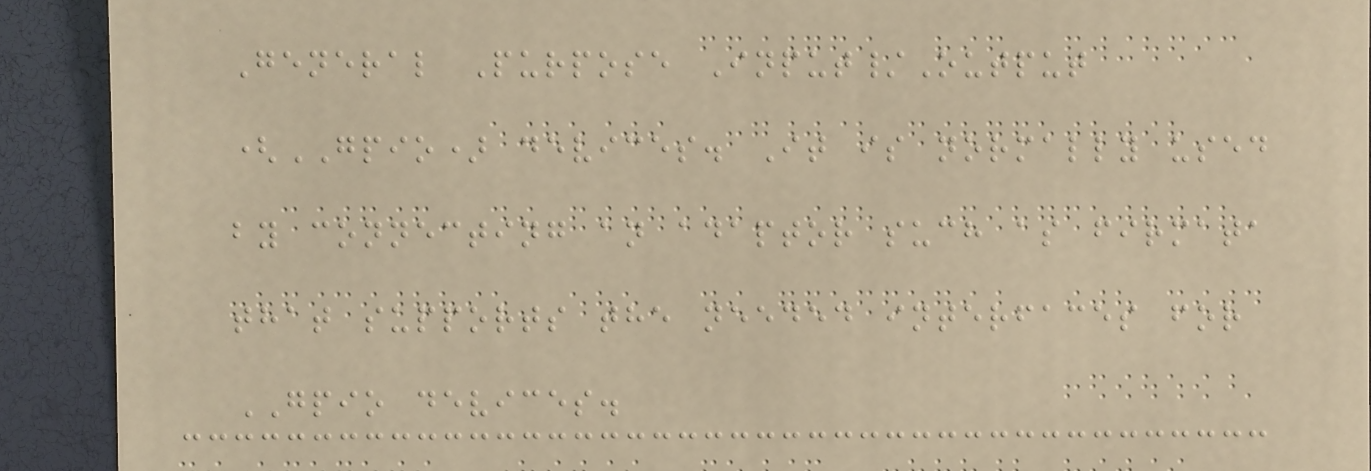General Purpose Input/Output
(GPIO) devices. It is normally used
by connecting an adaptor such as firmata
that supports the needed interfaces for
GPIO devices.
